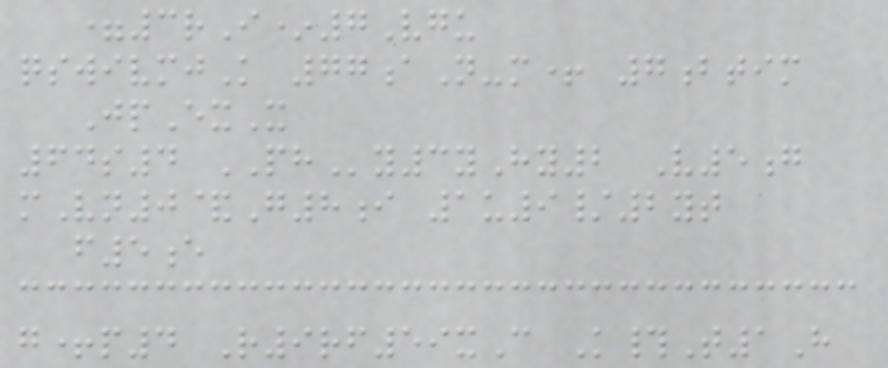=3rI*7Vgu
qswivmjK 77aN-m+ 7btim
JpExX
64s4 PHy3yHy2 V5g
mVn0&G8i 1u9/2yt
f5e
g+p4 R9rf59xC K#T1H
